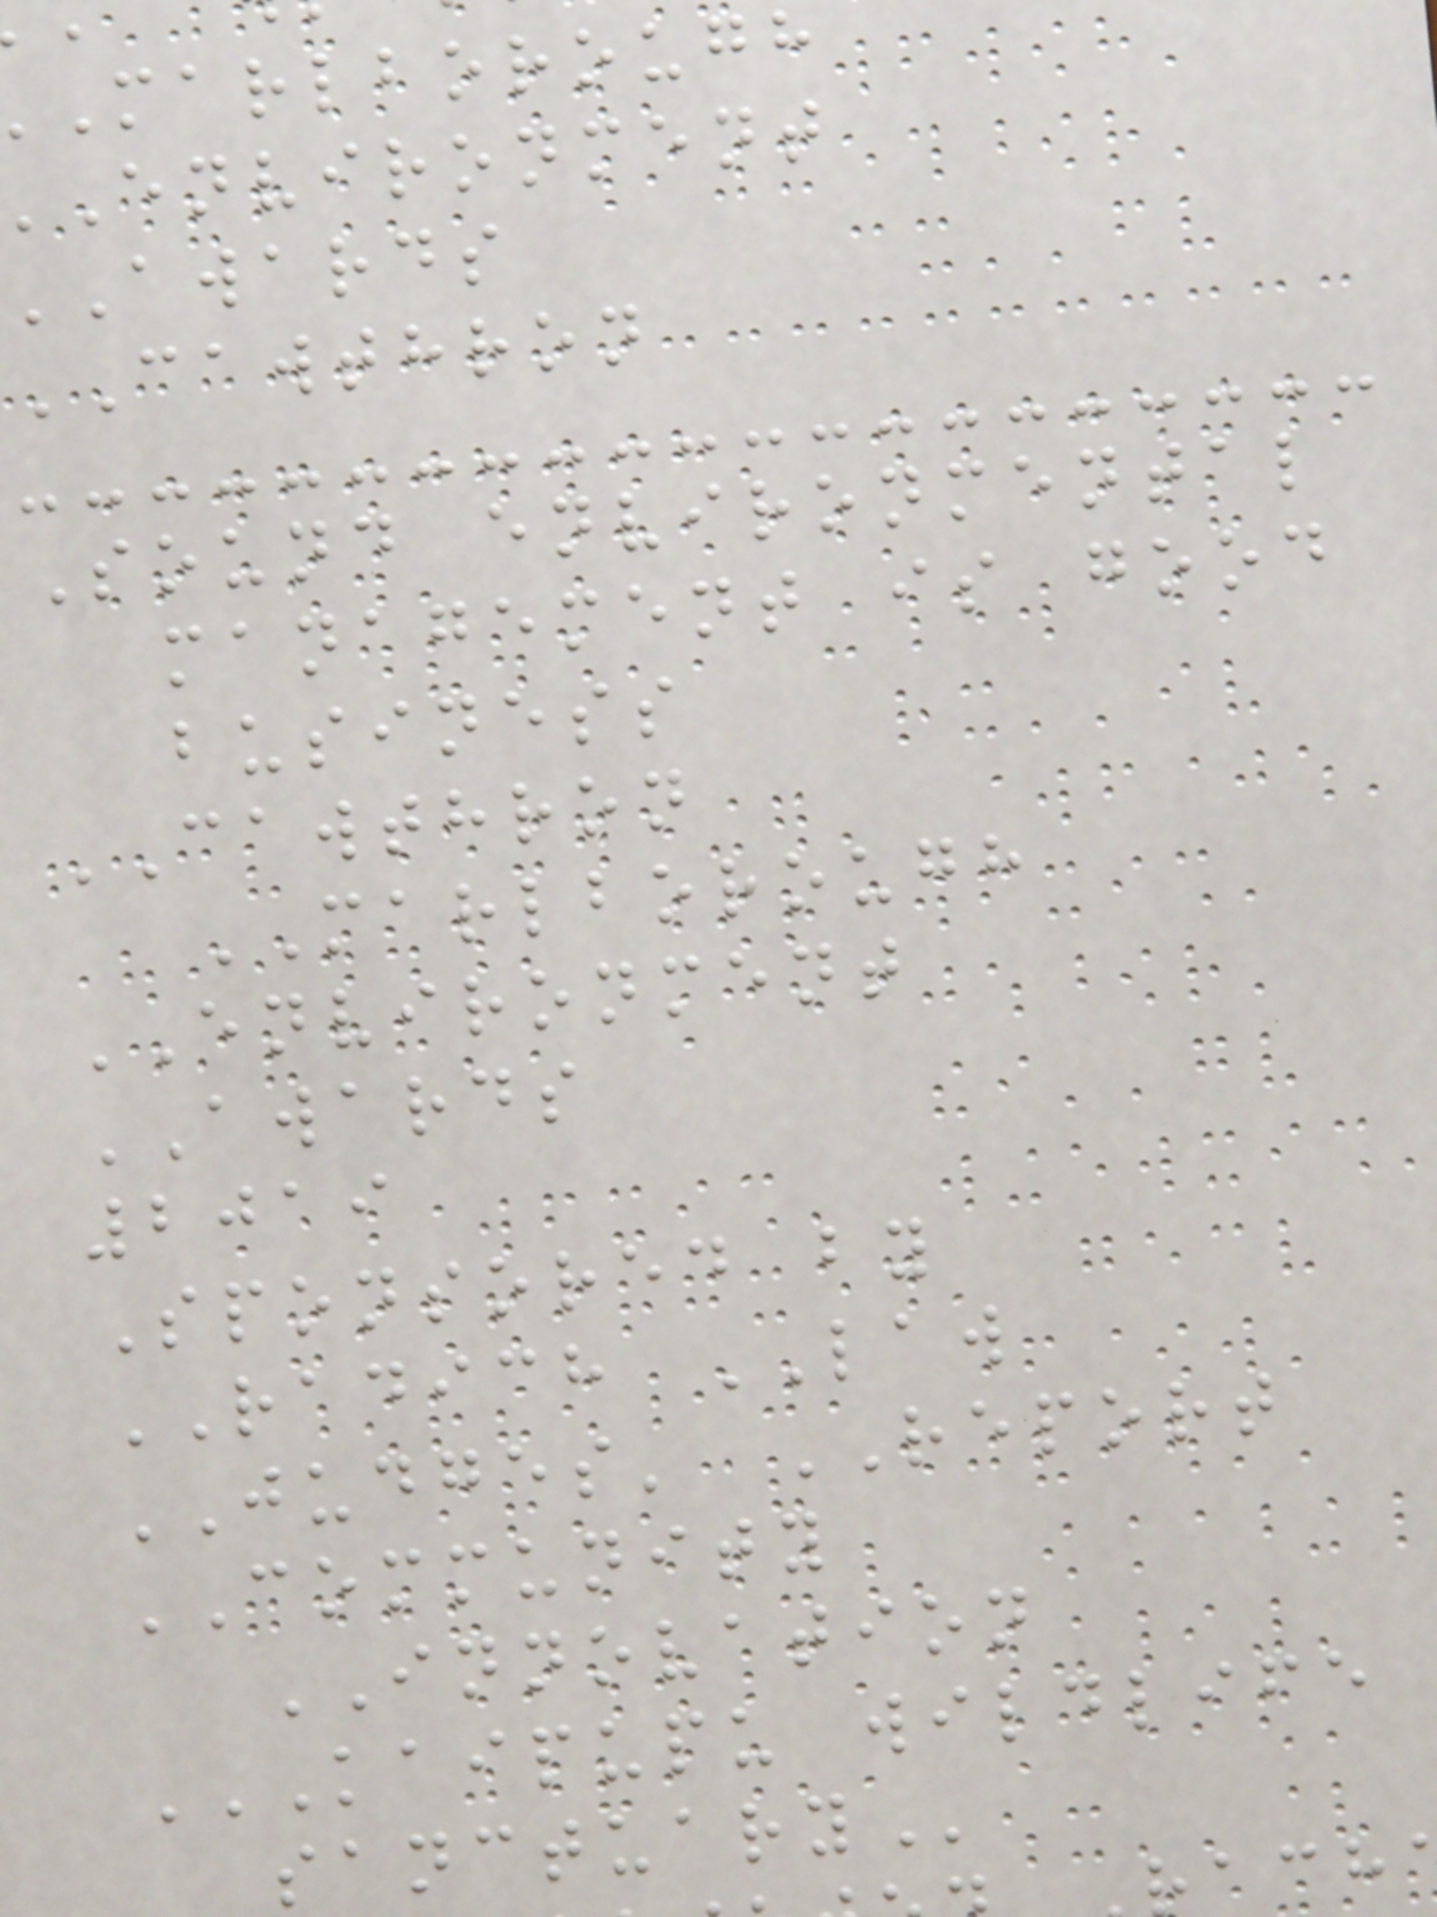marlborough
environment
awards
CAWTHRON
Sound environmental
management is good
business
CAWTHRON
MARLBOROUGH
ENVIRONMENT
AWARDS
2019
Sponsored by
RADICH LAW
JUDGES' REPORT
COMMUNITY
INNOVATION
KAIPUPU WILDLIFE
